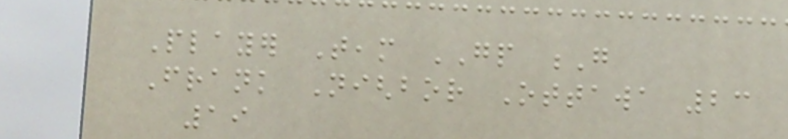Player Team GP G
Frank Nighbor Ottawa 23
19
